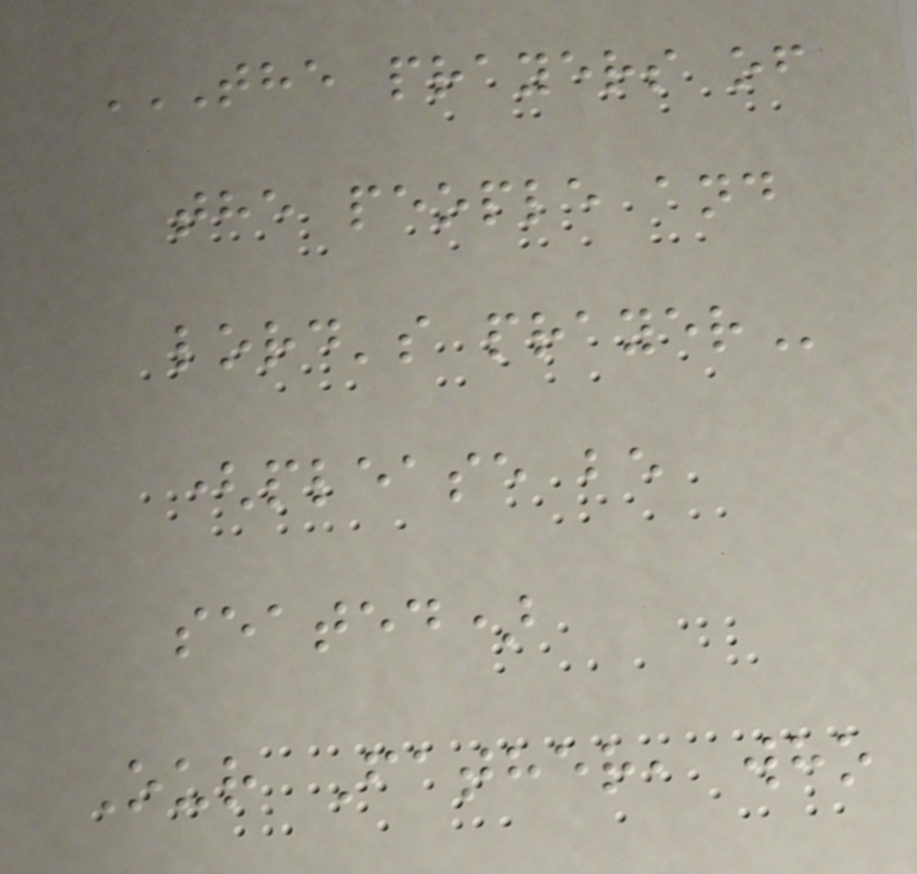THE PRAYERS OF
THE PEOPLE AND
LORD'S PRAYER
(please be
seated)
Our Father, who
